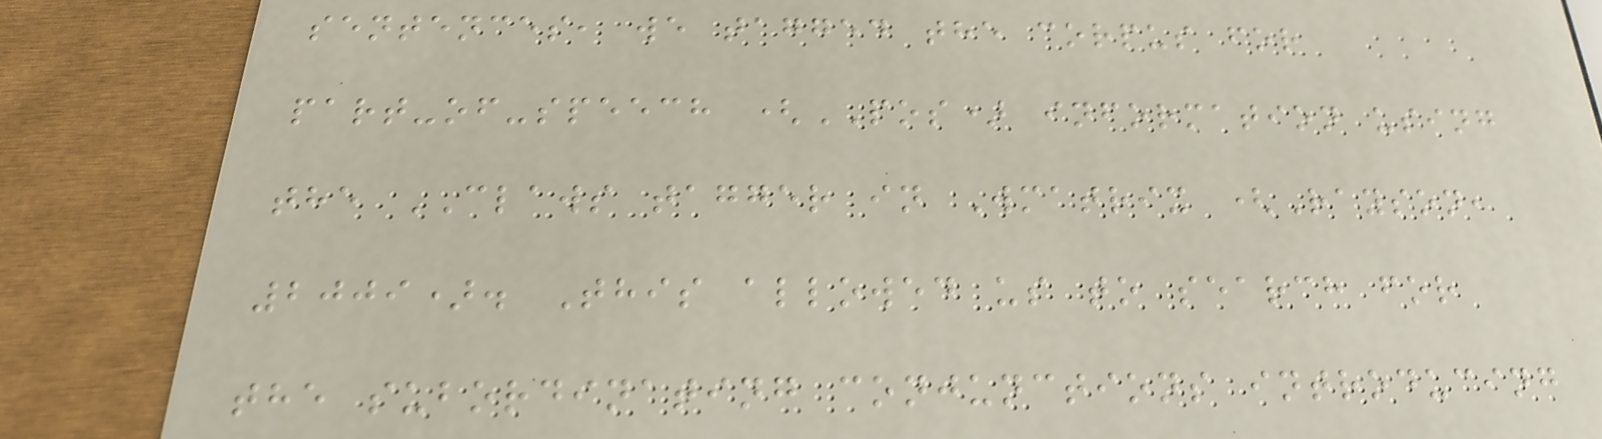sentences, we tagged the corpus for
part-of-speech (POS) information using
the CLAWS tagger in Wmatrix (Rayson,
2009). This allowed us to search for
the subordinating conjunctions introducing
